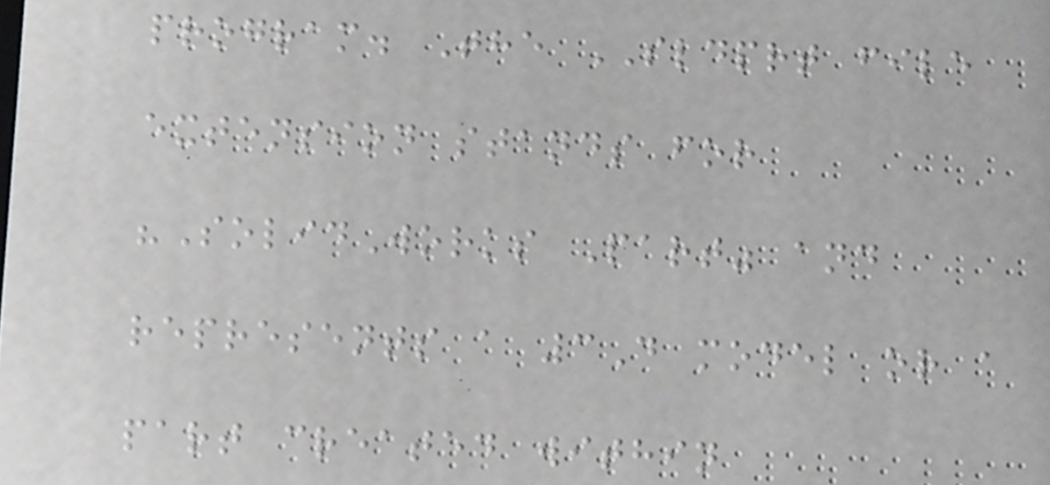program. The SLDPRT file
extension stands for
"SolidWorks Part" and
represents a 3D model or a
part created within
